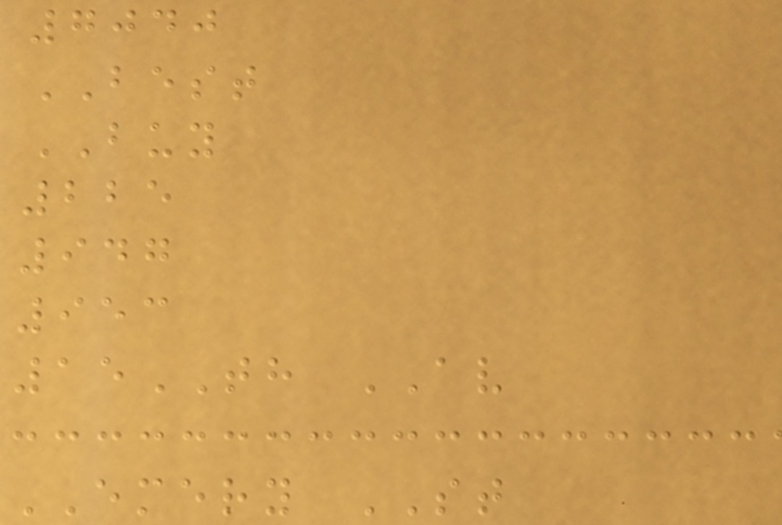7040
BEST
BUY
225
947
953
15TH AV
EMERY ST
